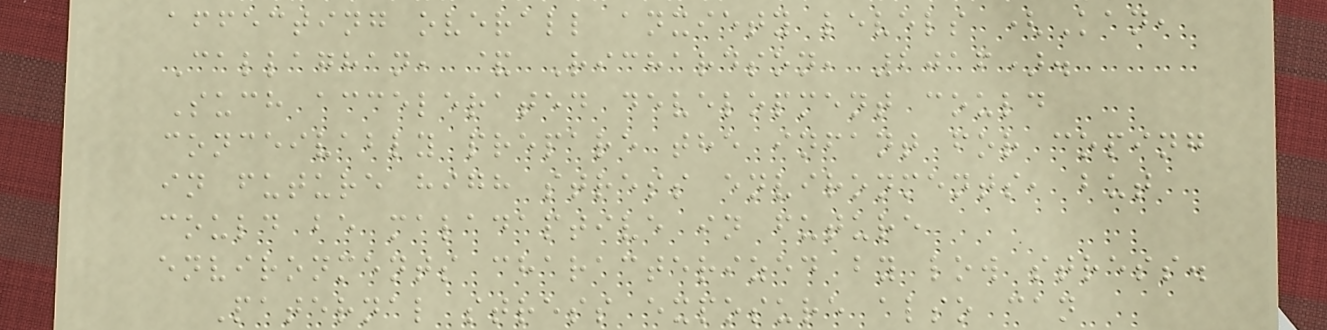affecting overall anxiety levels (Kan,
Callaghan, & Richardson, 2016).
Such accelerated development could
conceivably prepare the infant for coping
in future high stress environments, but
could be maladaptive in future
environments characterized by low stress.
Paternal stress exposure also can
